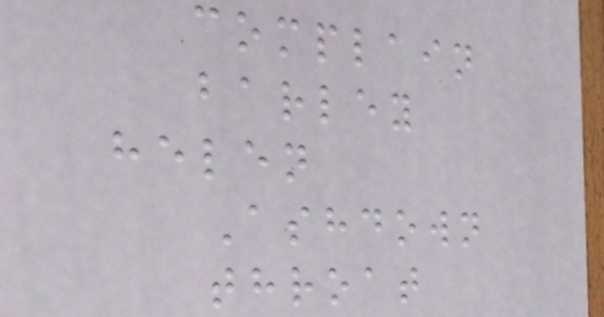complain
barley
helen
Ashdown
throat
